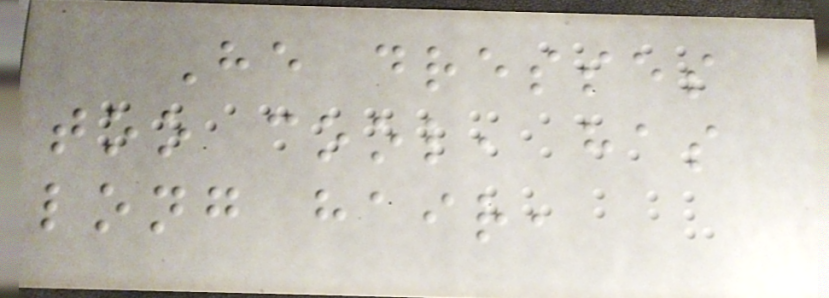He dresses
too cool, has
long hair,
